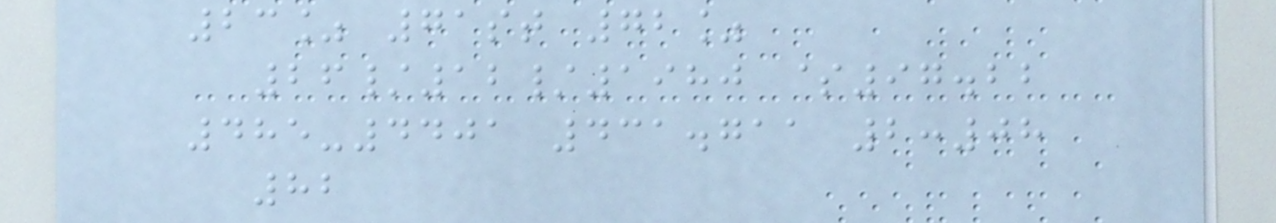23% 71st 72%
26/12/1980 $97.22
485-4401 431.711 2:08
82
